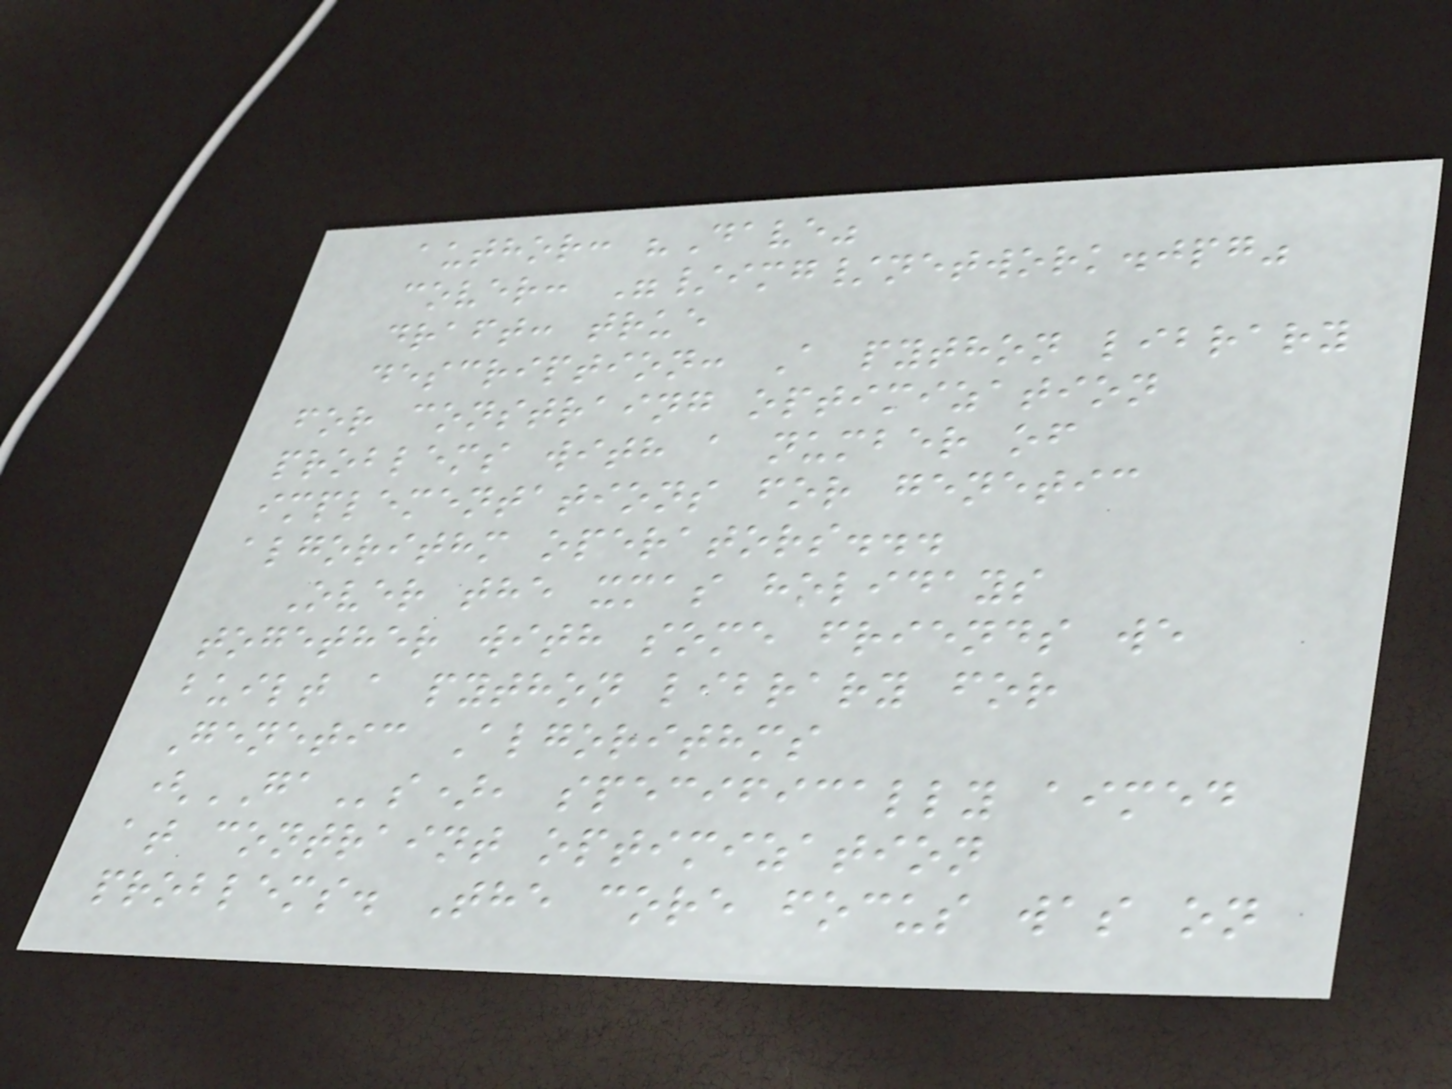author: "Dave"
cover: "/img/network.jpg"
draft: true
description: A python library
for constraing optimization
problems with a number of
implementations for genetic
algorithm operators...
Over the xmas holidays
together with some friends we
built a python library for
Genetic Algorithms
(GAs), specifically aimed
at contraint optimization
problems. The core focus was on
